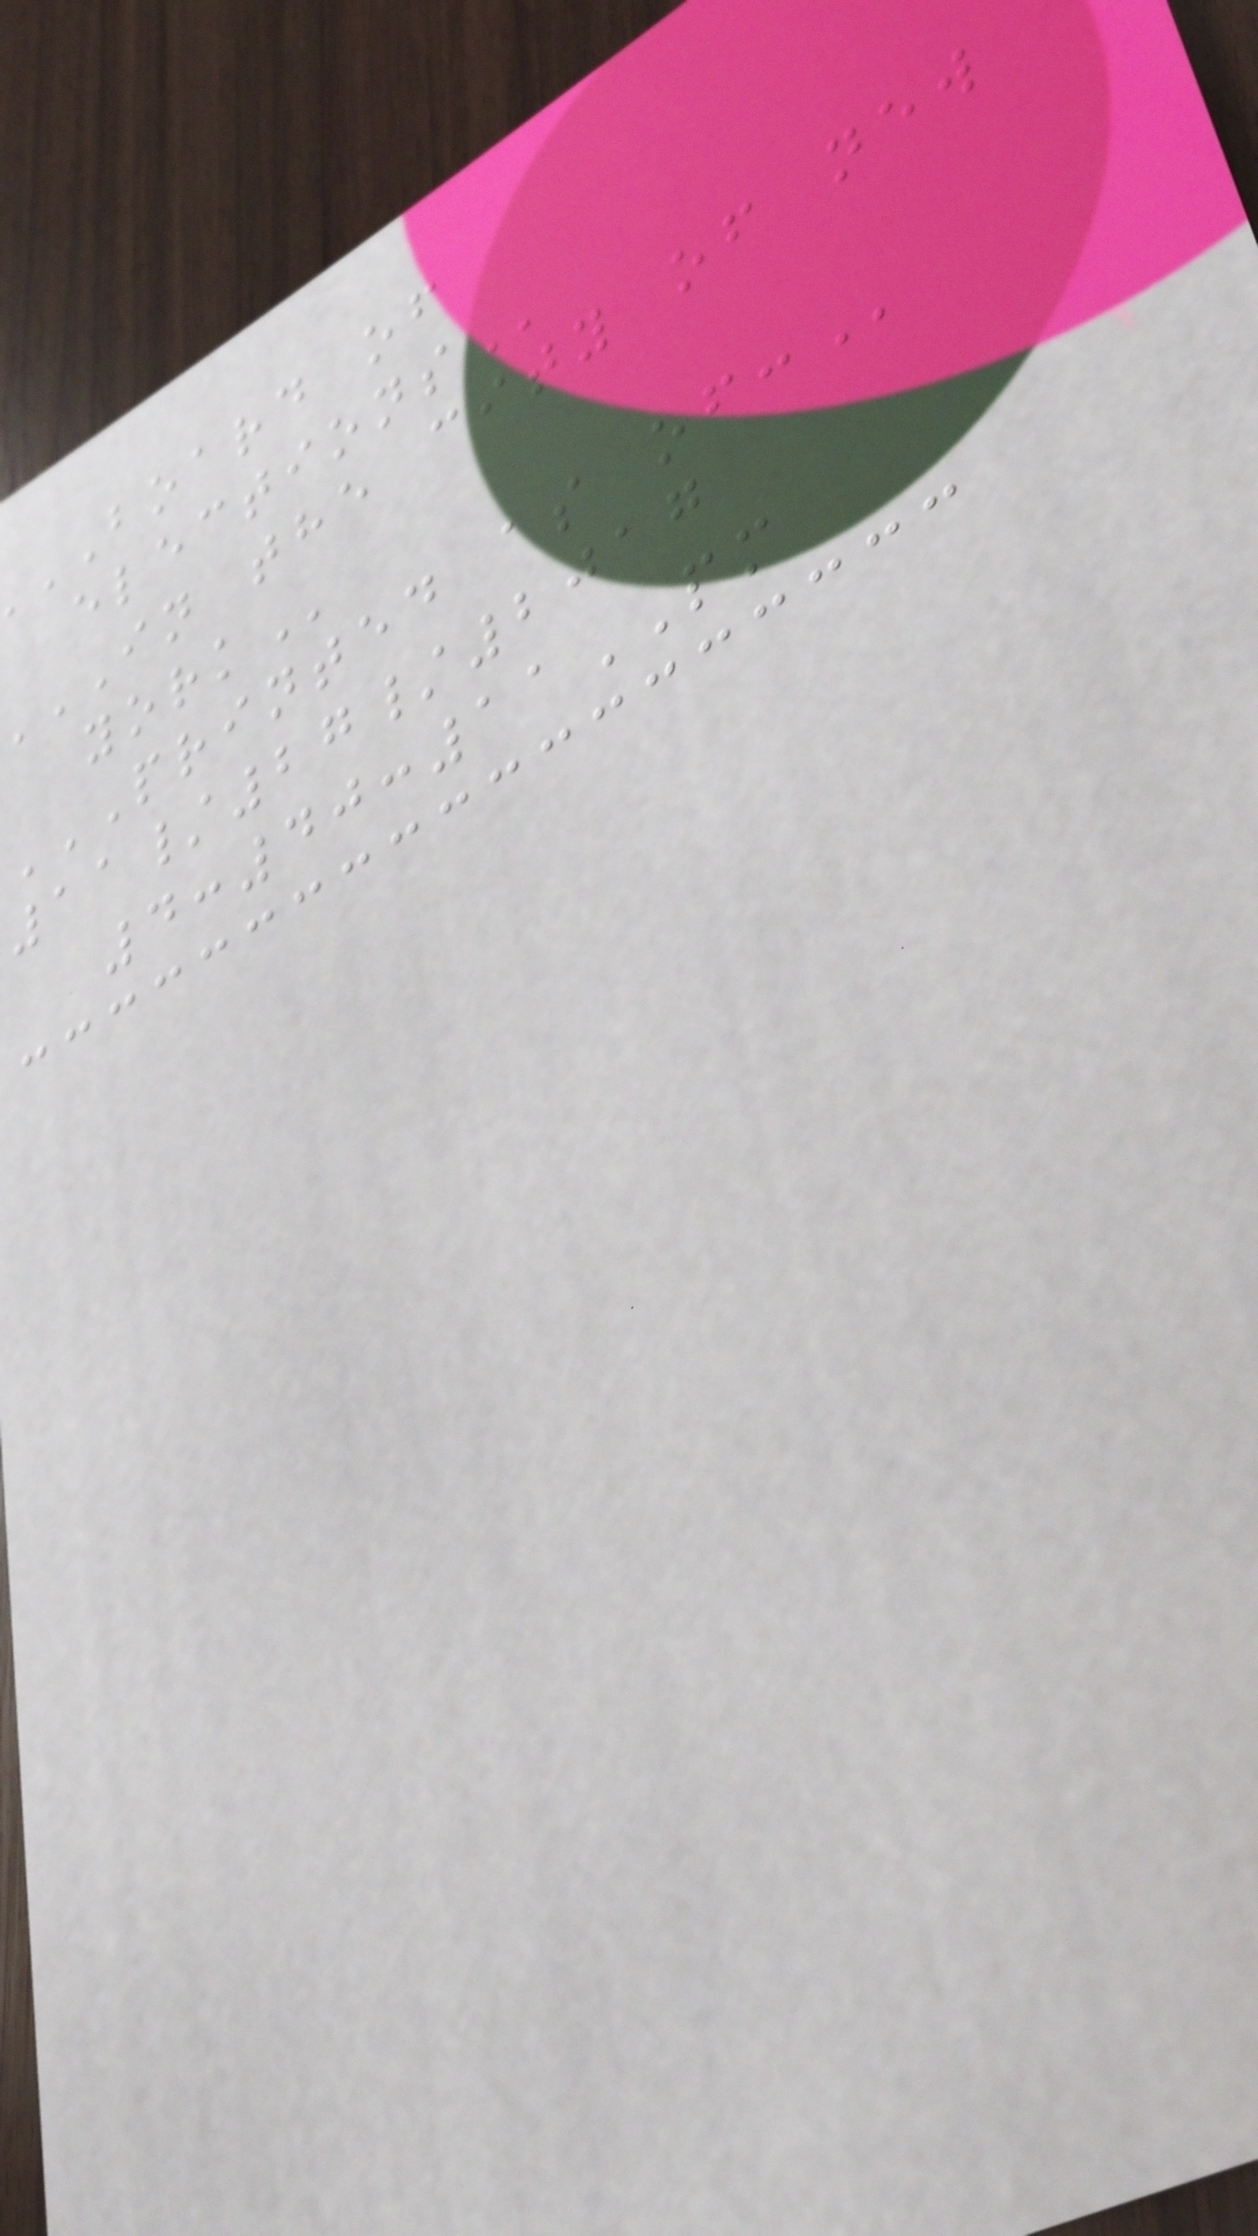BOARD of
IN the city of new
PRINTED AS OF:
11/27/2017
4:40:11PM
